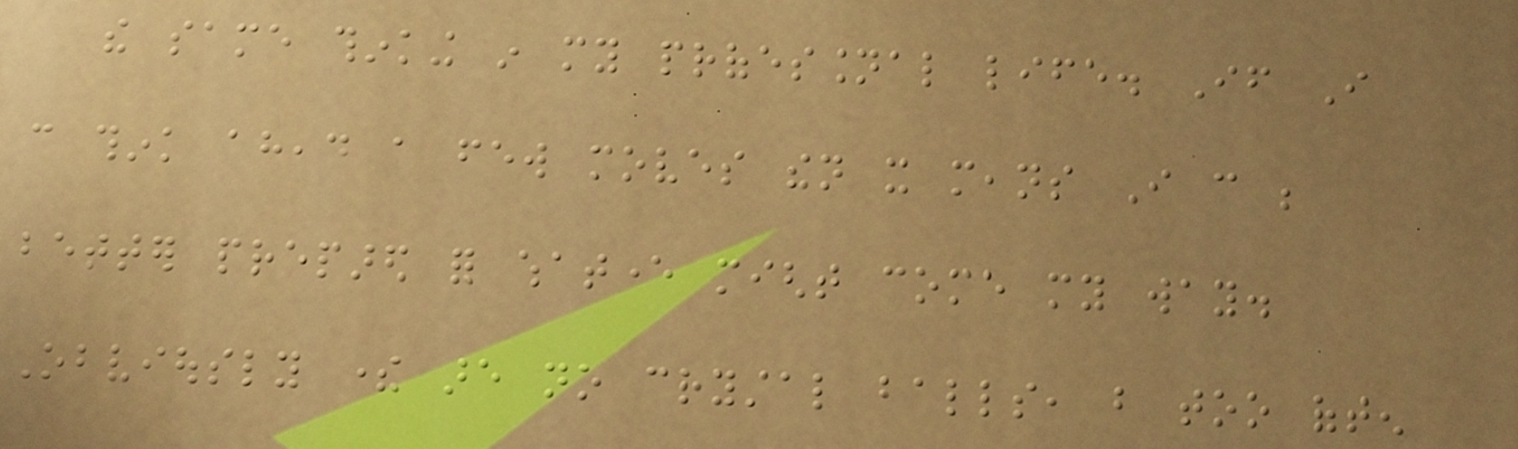the same thinking in my professional life. If I
can think ahead a few moves then it means I can be
better prepared for whatever might come my way.
Obviously there are no crystal balls, but too often
